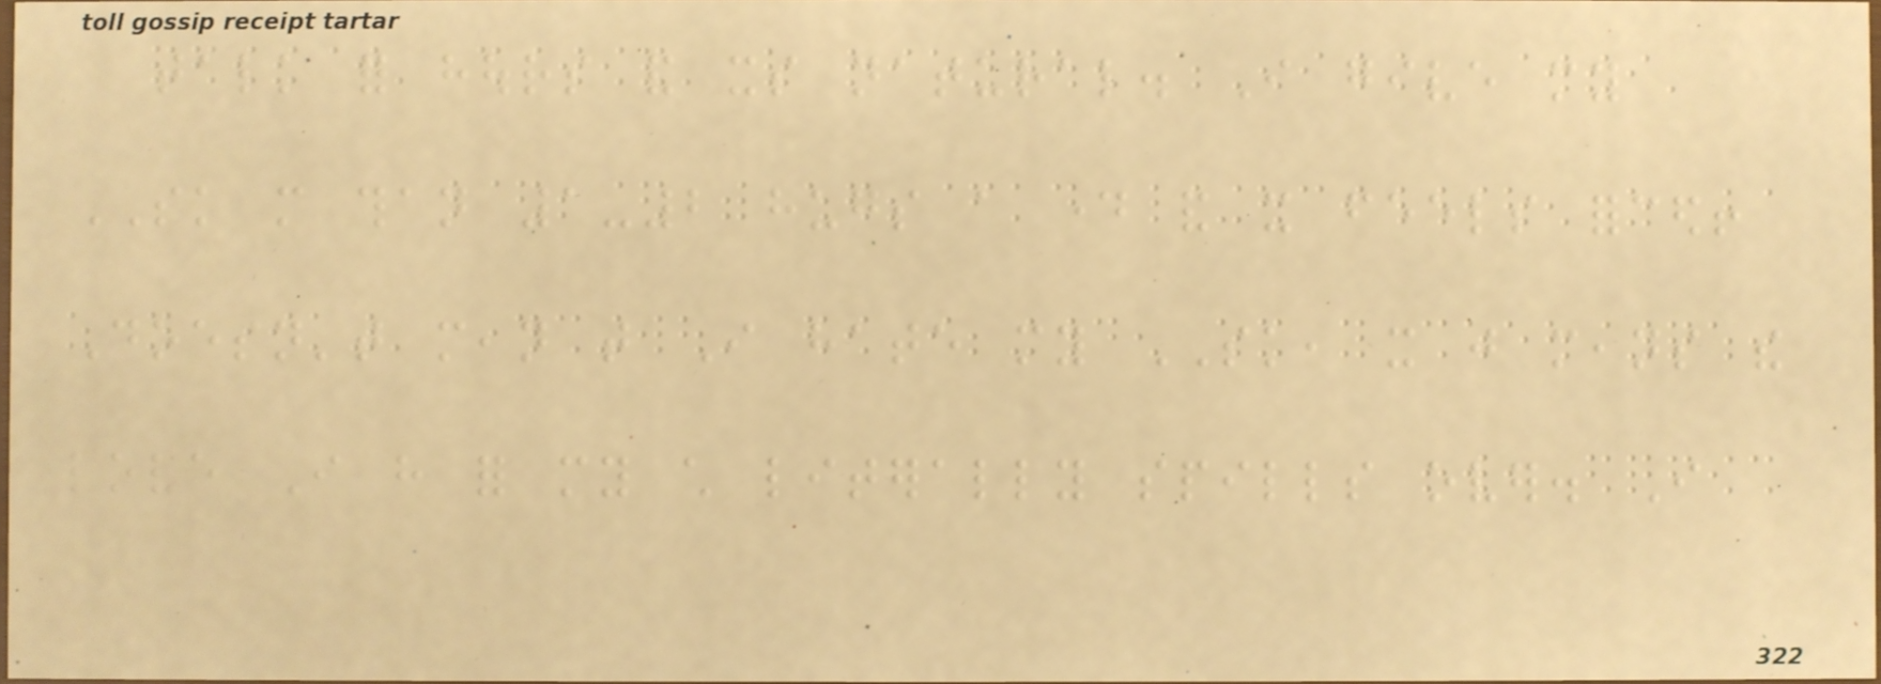talk for hours and its natural. I give my
SK more than 1-2 hugs a day and it feels forced!
Doesn't mean that I hate my SK, it just means the
love I have for my child literally spills over. I
